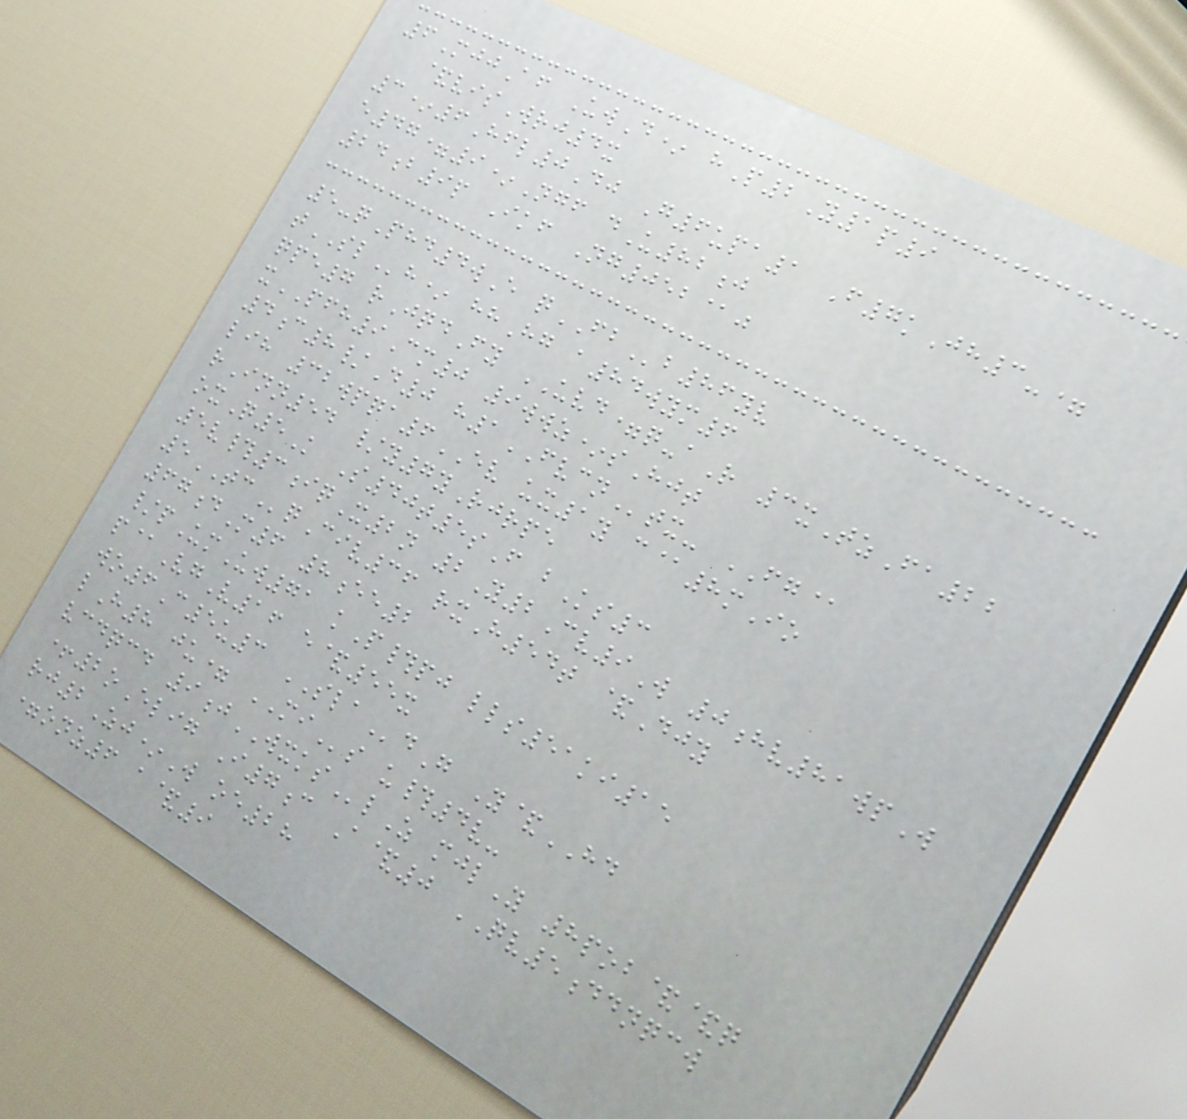6MjjAf UwD* hP2Y1p9
&visWrj4x
3*6Hfl0Dj G6upa1 F7kJh3-=
e47=9*Ngf dU82j
24b9p Ikf Ng052@j
5-qPhd4wE qFBb86yv
tSLh* hhHg a84wym6
qpe7 rJqdFy UVD=q-aR 3xTzFa22
xPFH9Cm0 9wwz*sHjt
4c8/D0 h1FVCNtx- FG@
lih 32wpqa6EV ux1y c@8mIo
rInn54 /y7yRjrpe
oxQ5K S40t5sF bKs3
5v#3iqX2n 2Y2Cv9W 0hv81wpW
5TCqCiv36 rxH54t &Djy
67dM6 8ee2
/pUmUw71 kP#pj lls51ki15
p@VgV16 e&55x
wo6C5u3 SLAdG Y&HD
lH8 ju= MIs u#4v-
vcdqcd 9jWXKSlZ mjlY 8pob&&q
+2oElig I7c A&0 QV5ddnqcw
rj2Zj*W oe28
=onz6 a&9
